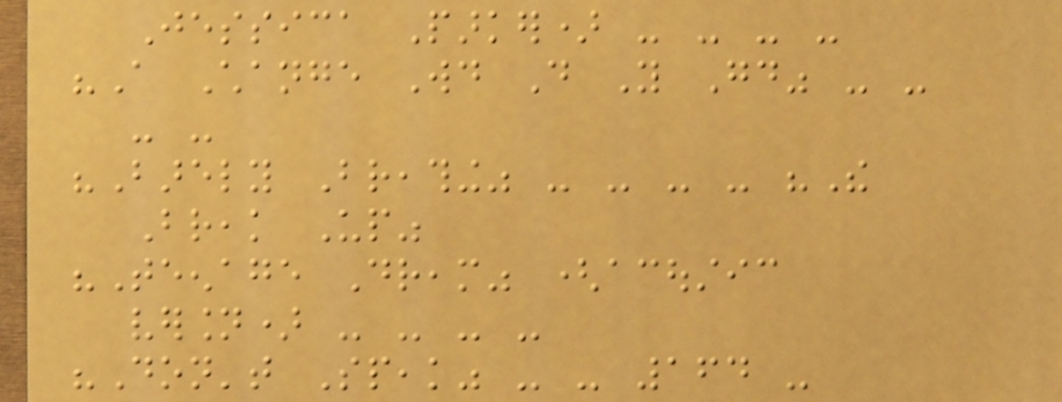Jessica Parker) - - - -
"A Change Would Do You Good" - -
- -
"Barely Breathing" - - - - "The
Break Up"
"Teenage Dream" (acoustic
version) - - - -
"Don't Speak" - - 164 -
